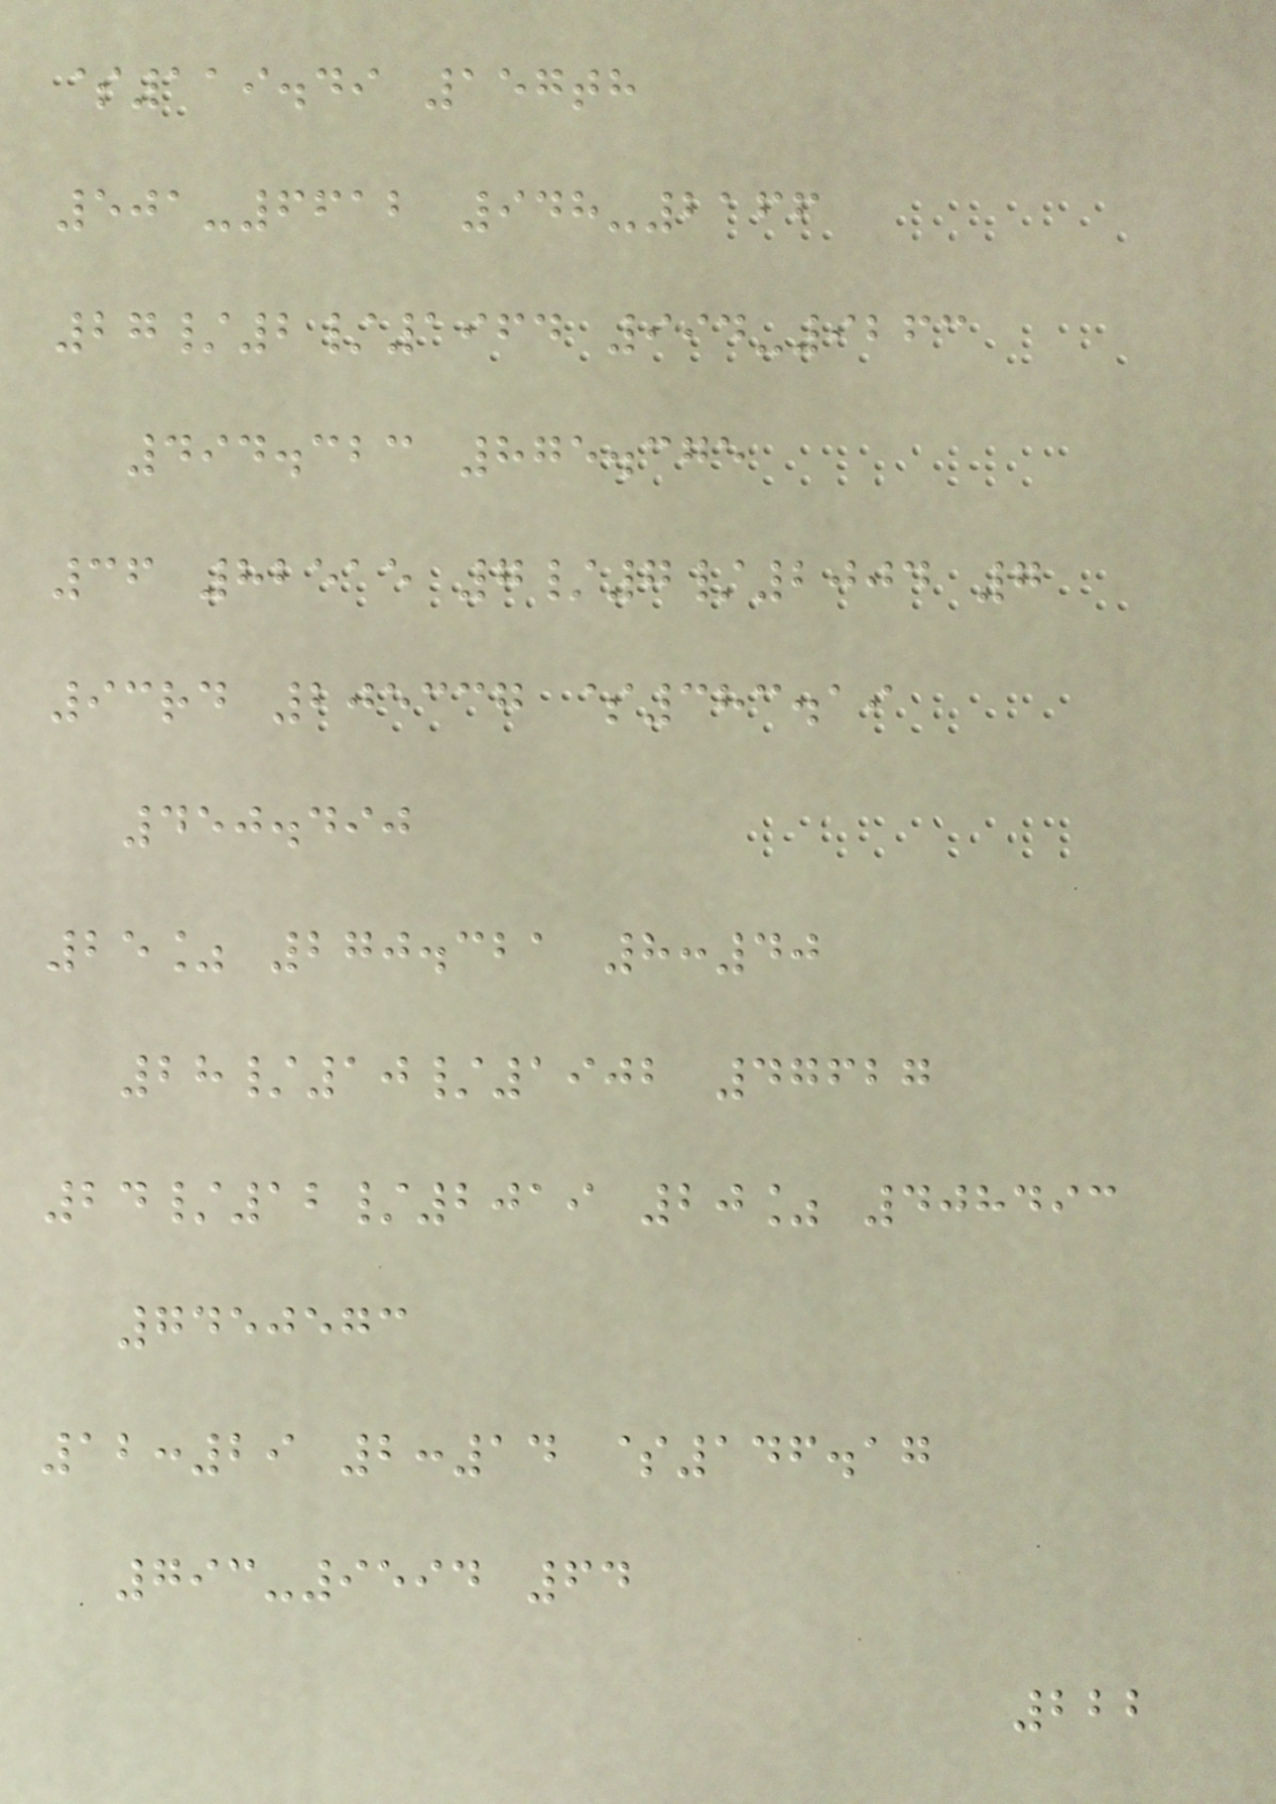$119.49 157th
501-6612 948-2166
27/2/1964 994-9263
494.323 875.375
36 82515 7/7/2004 7
93rd 205337 $383.19
450.490
25% 270.321 8:40
28/10/1902 47627
24/12/2019 20% 408493
7450573
12:29 2:14 $146.17
793-9594 64
222
